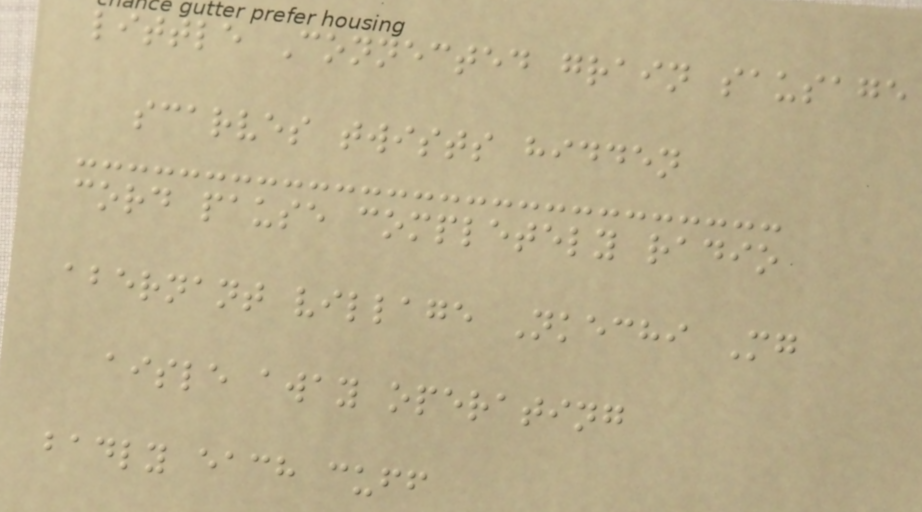little Connected grain sausage
scarves twists hidden
cord pause completely radio
abernant village Nkechi Mg
aisle away operating
badly each cuff
